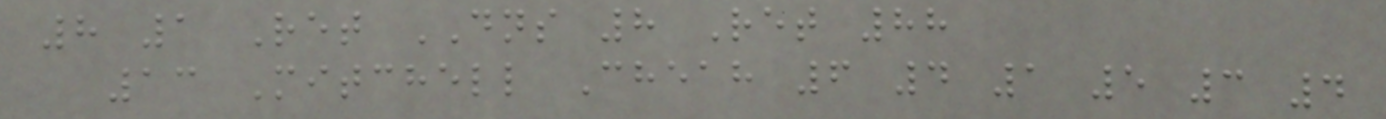8 1 Ret DNS 8 Ret 88
13 Mitchell Cheah 6 4 1 5 3 4
